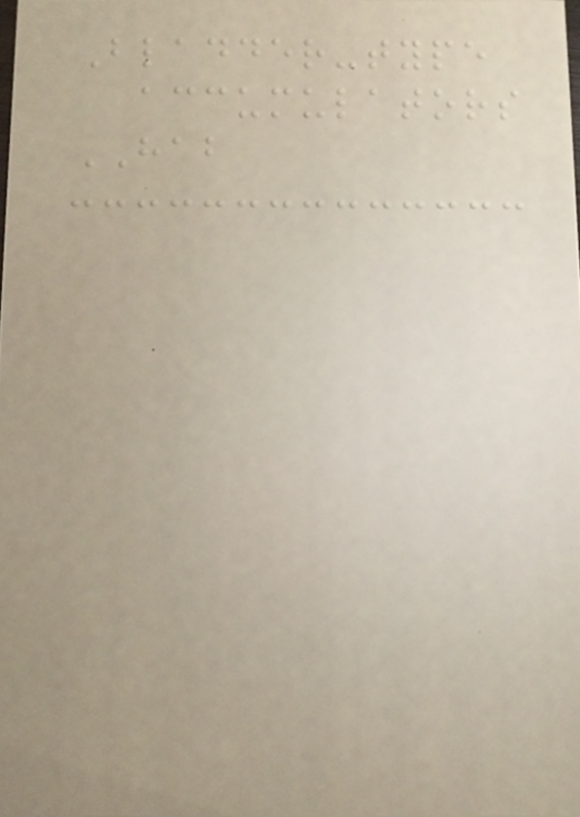Bladder-type
accumulators
HAB
